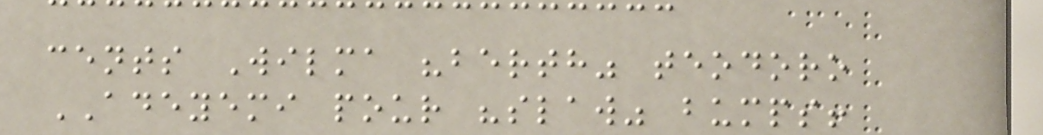cents Wilma "berth" teodoro
ADEYEMI pour "slaw" bumps!
